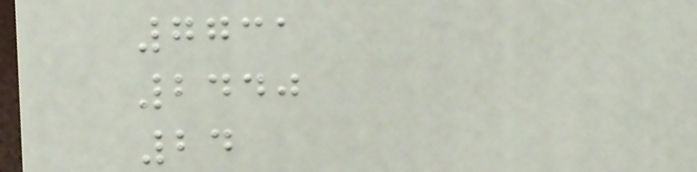7731
2440
24
